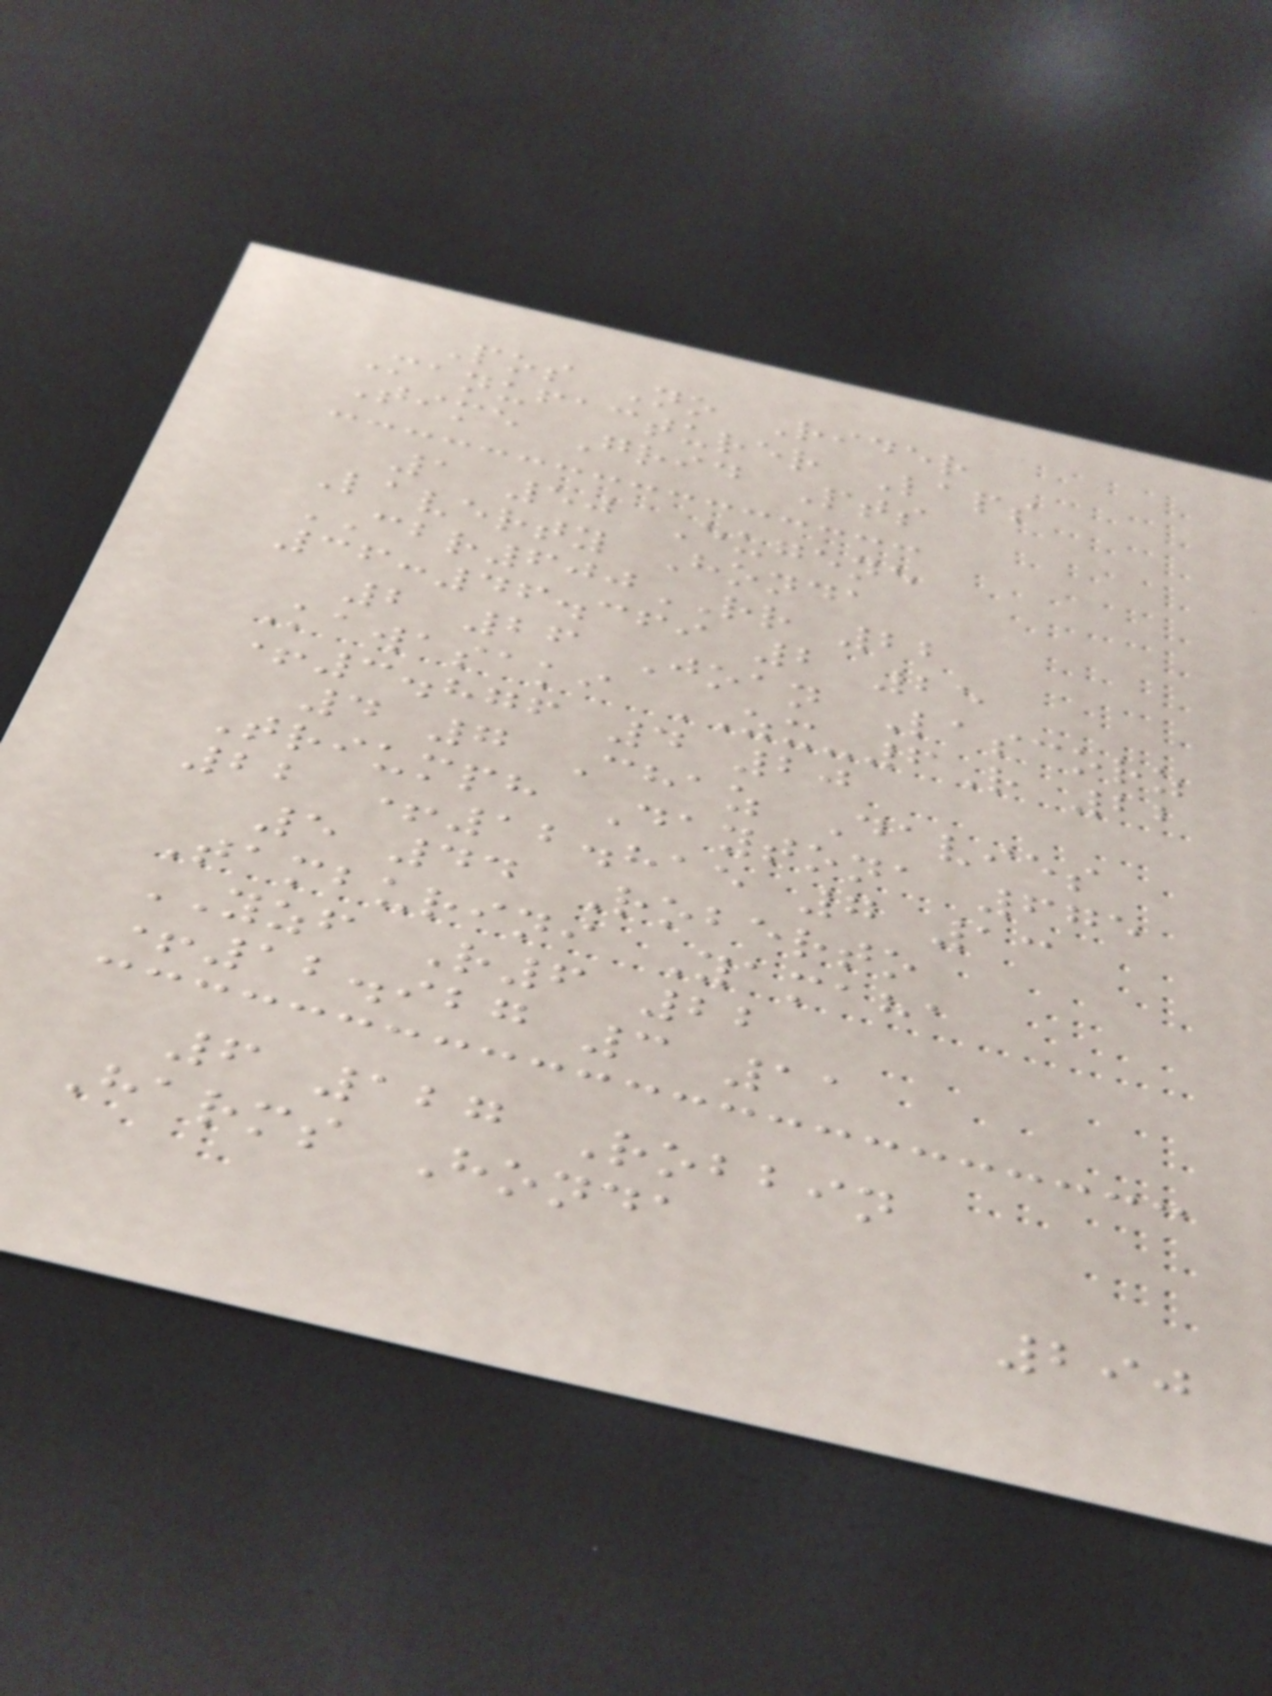Pos No Rider
Manufacturer Laps
Time Grid Pts
1 50 Eugene
Laverty Honda
CBR600RR 22
36:46.369 2 25
2 26 Joan Lascorz
Kawasaki ZX-6R 22
+3.876 4 20
4 7 Chaz Davies
Triumph Daytona 675
22 +12.815 7 13
5 44 Roberto
Tamburini Yamaha
YZF R6 22
+12.927 3 11
6 127 Robbin
Harms Honda
290
